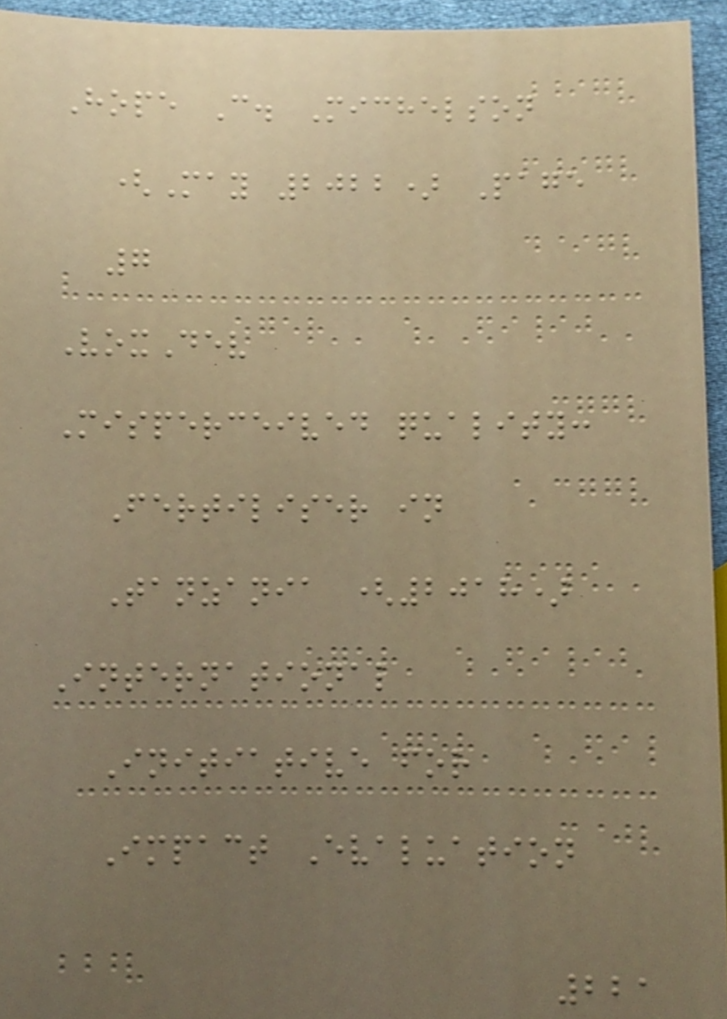Hope C. Michelson
(May 2022) Page
7
VoxDev
Misperceived quality:
Fertiliser in
Tanzania (2018)
International
Initiative for
Impact Evaluation
221
